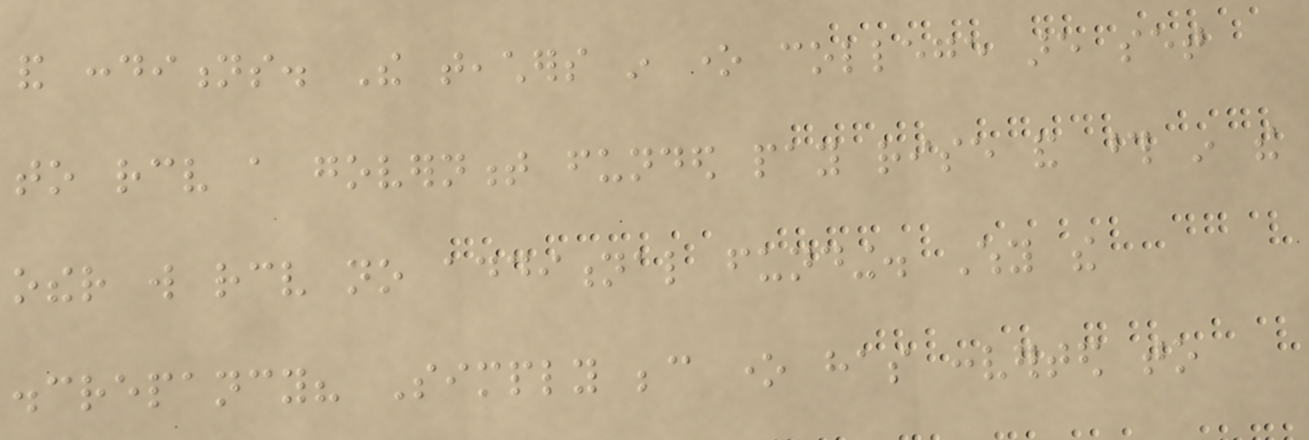and conditions. The teachers in one college are set
to receive a government funded pay rise and those in the
other will receive no additional funding. Why the
discrepancy? Simply because one has converted to
